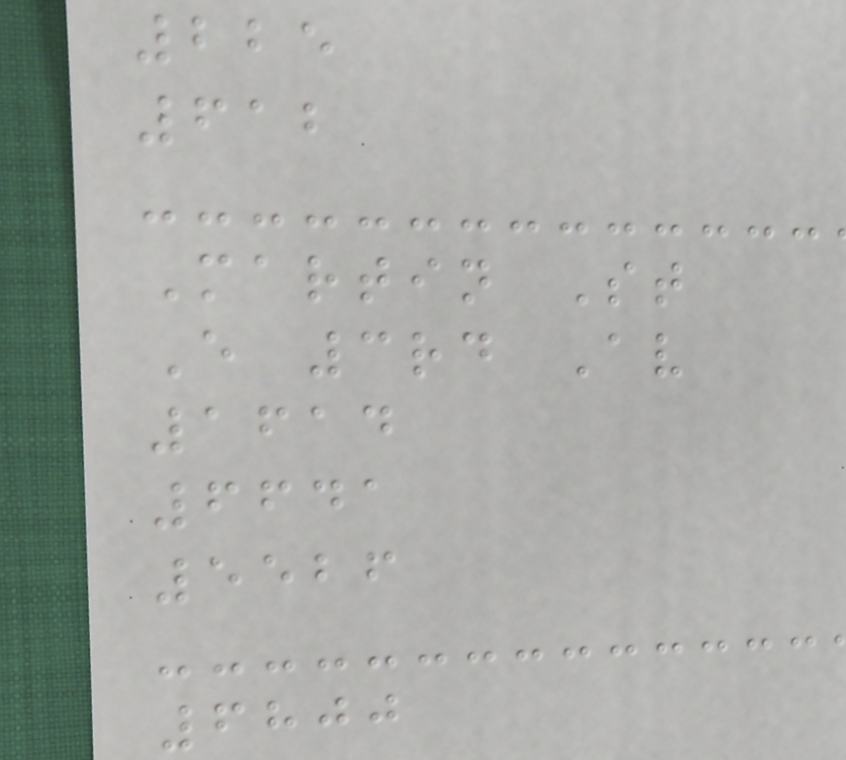225
612
Martin St
E 3rd Av
1614
6641
5526
6800
